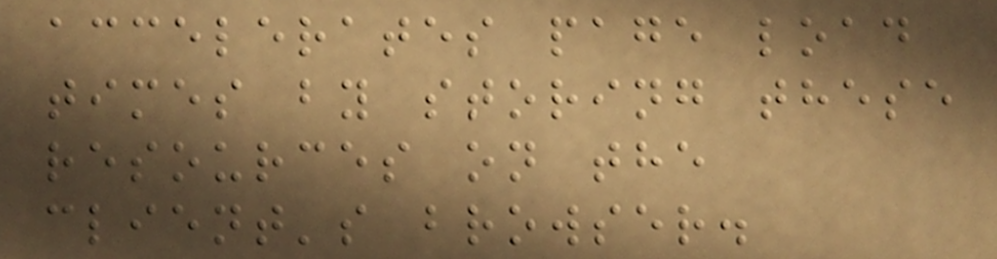accelerates page load
times by storing these
resources on the
client's browser.
